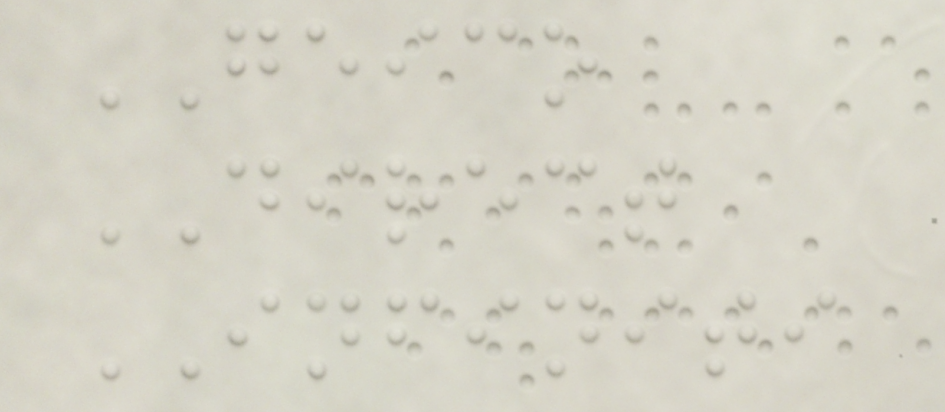GEICO
DIRECT
INFINITI
